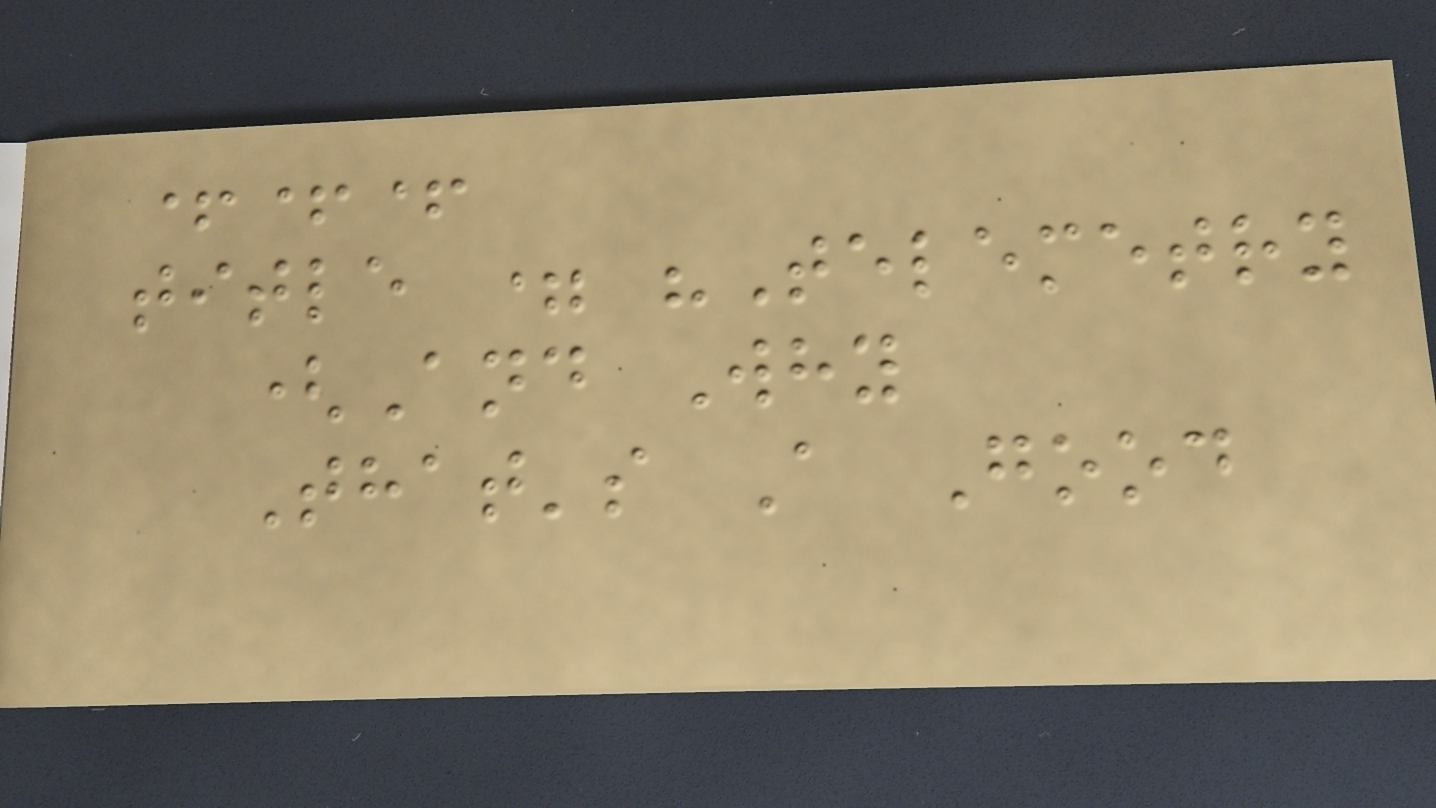+++
title = "Telemetry
(And Why
That's A Good
